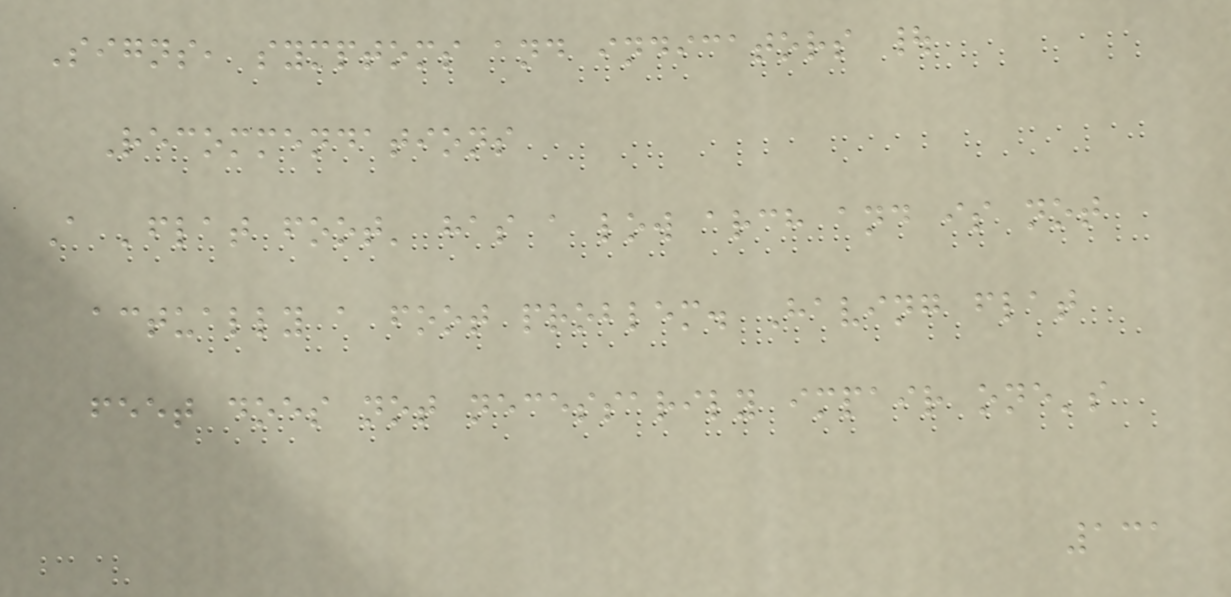Signs, symptoms and indicators |
Recommendations
A 'flat foot' has a low arch and is not
actually a foot problem. Having flat
feet does not necessarily impair one's
131
